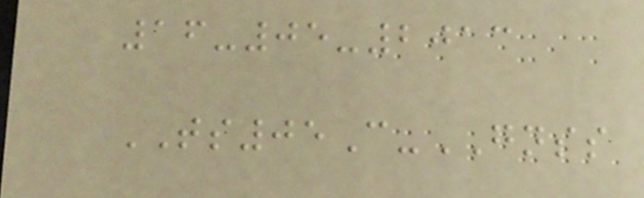16-05-2013
TS05C-GNSS
